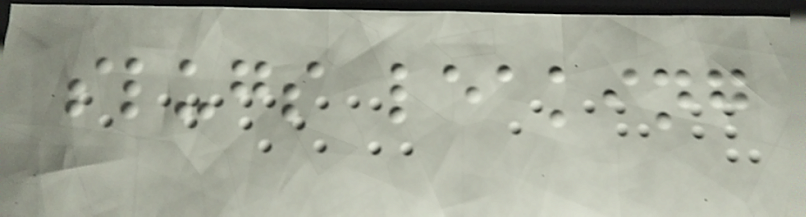slugs leaking
